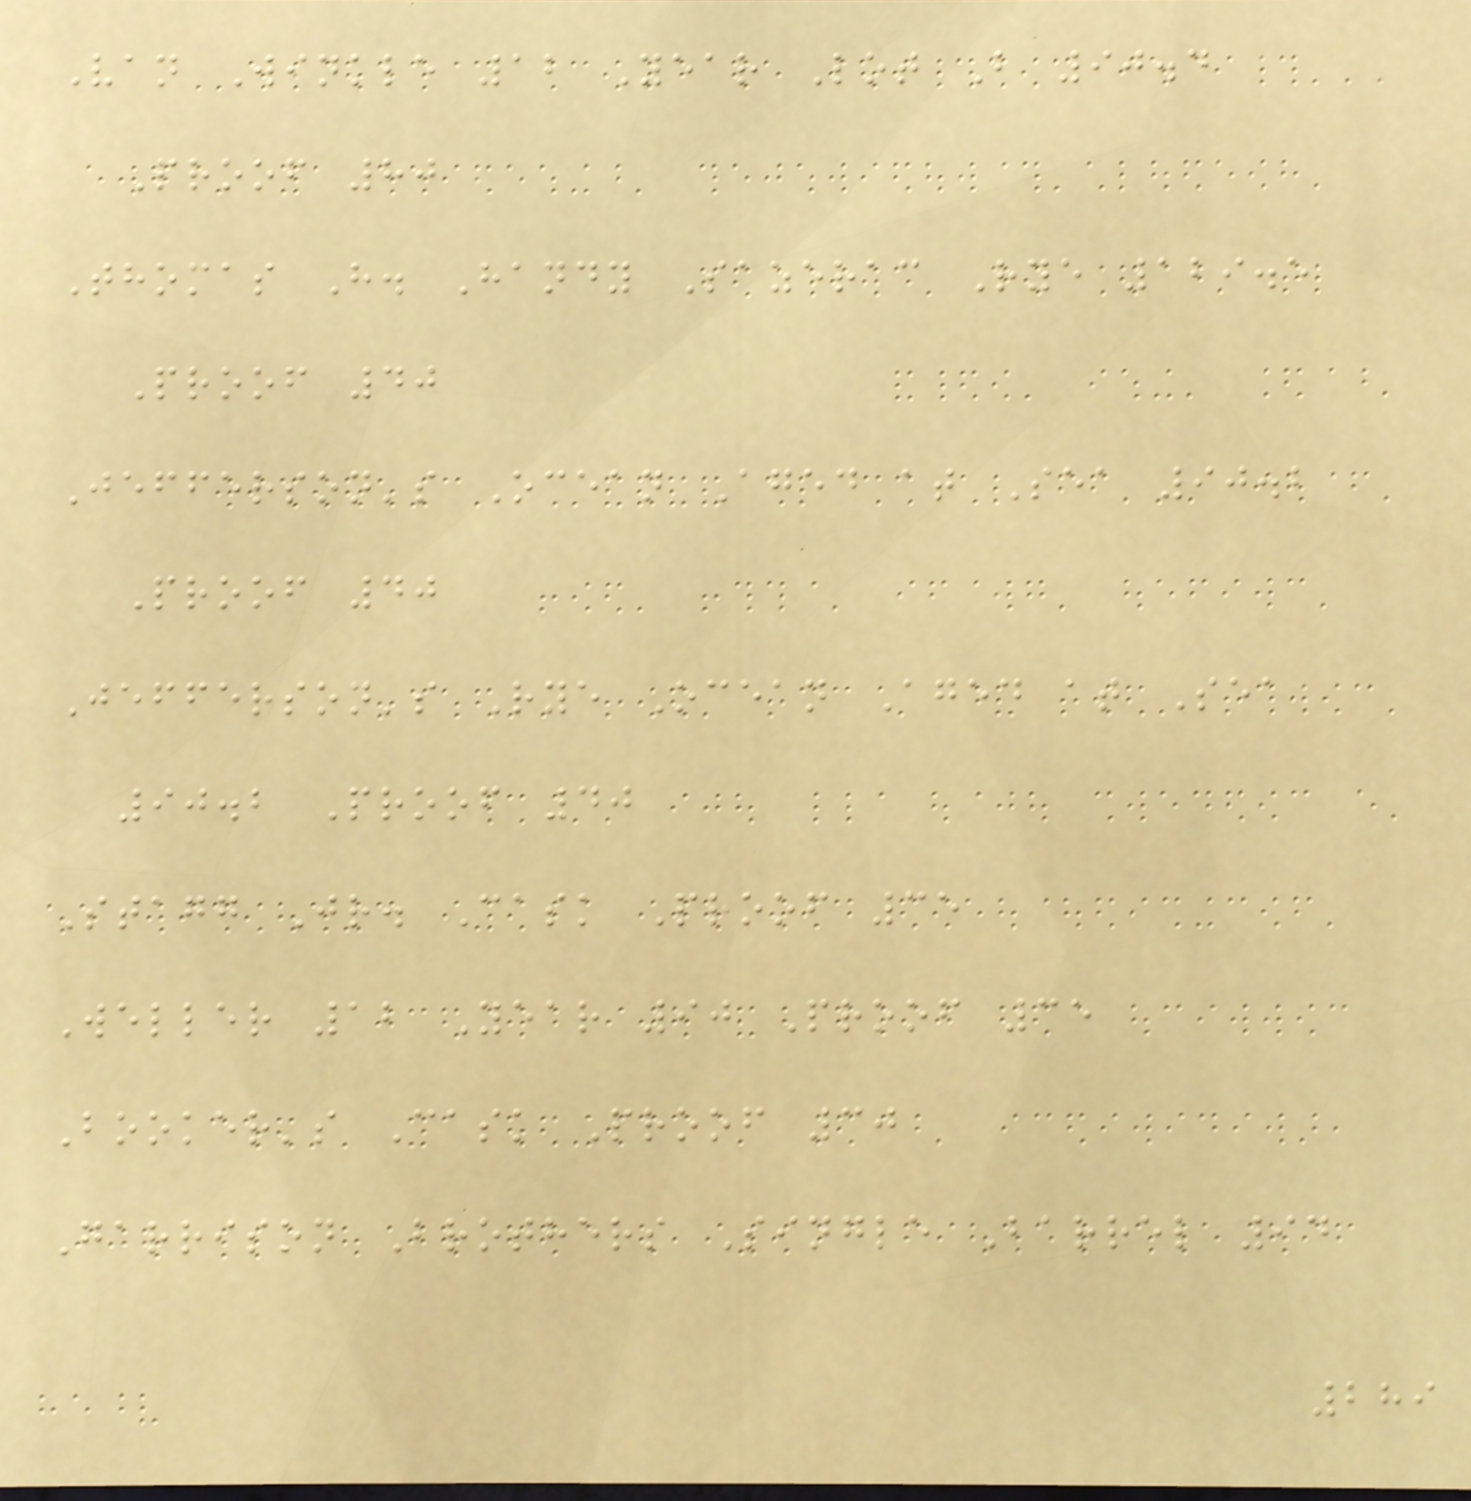Van Winkle 12 Year Lot B 90.4
Proof 80
Thomas H. Handy Sazerac Rye 129.5
Proof 40
Jefferson's Ocean Aged at Sea 90.2
Proof 40
Jefferson's Rye Ocean Aged at Sea
90.2 Proof 40
Stagg Jr. Cask Proof 35
Weller 12 Year 90 Proof 35
Booker's Cask Proof 30
Garrison Brothers Single Barrel 94
289
